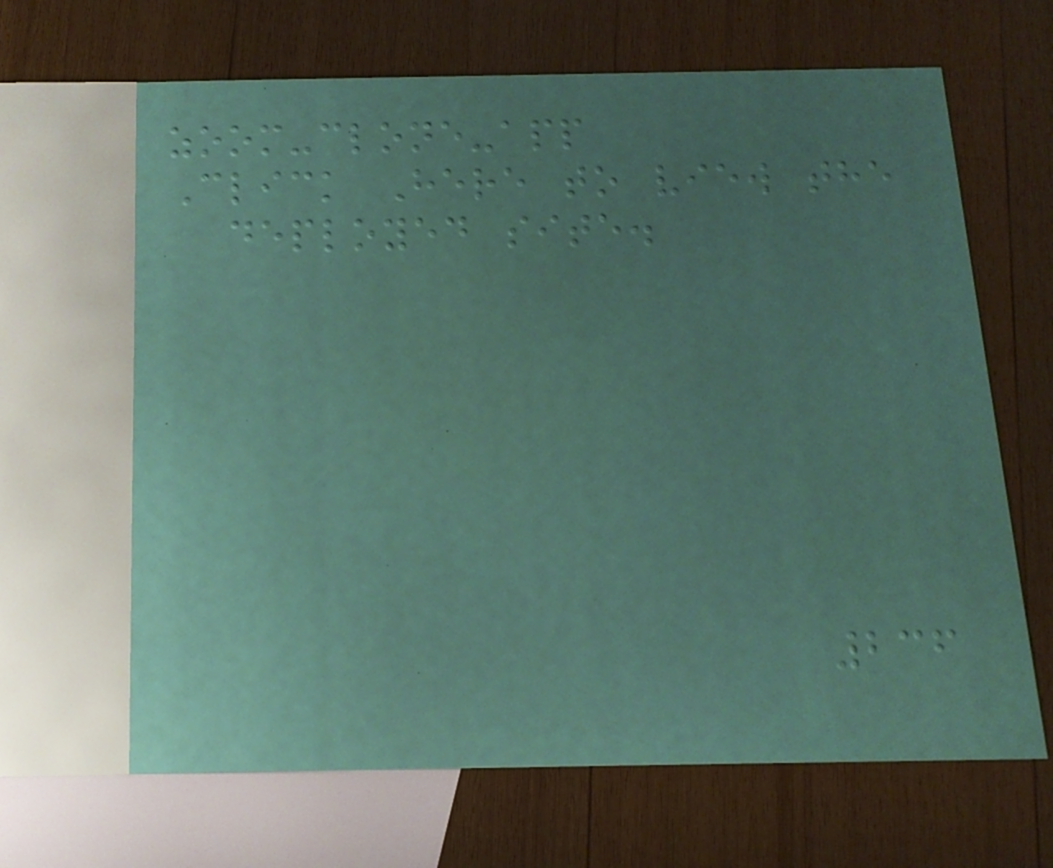zoom-clone-app
Click Here to view the
deployed site.
236
